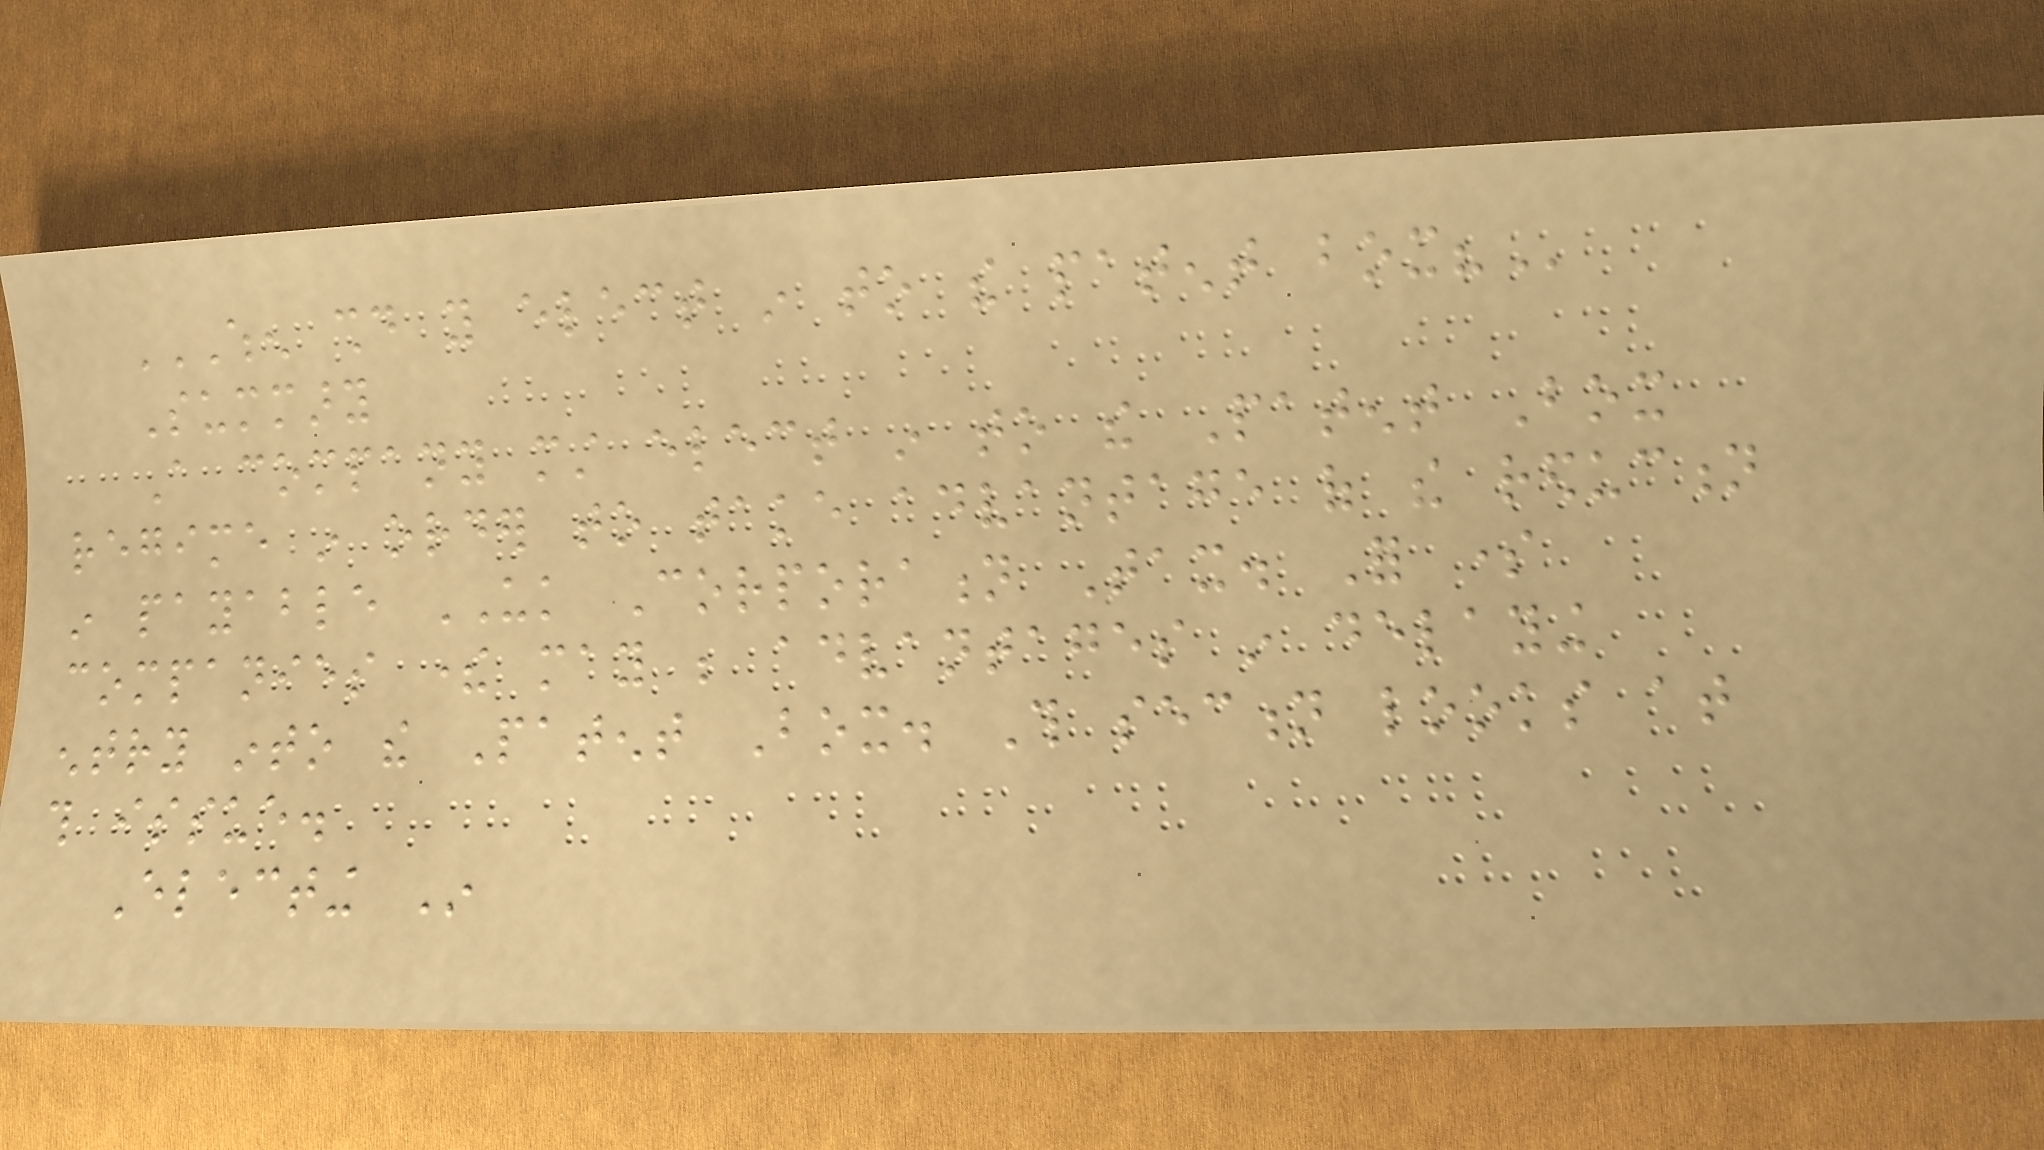WHEN SHOULD YOU ELECT IN TO THE PATENT BOX?
Summary
A company must elect in to the Patent Box
regime in order to take advantage of the reduction
in payable UK Corporation Tax. For some
companies there may be advantages in delaying
entry into the Patent Box. This section looks at
this issue.
Electing In
